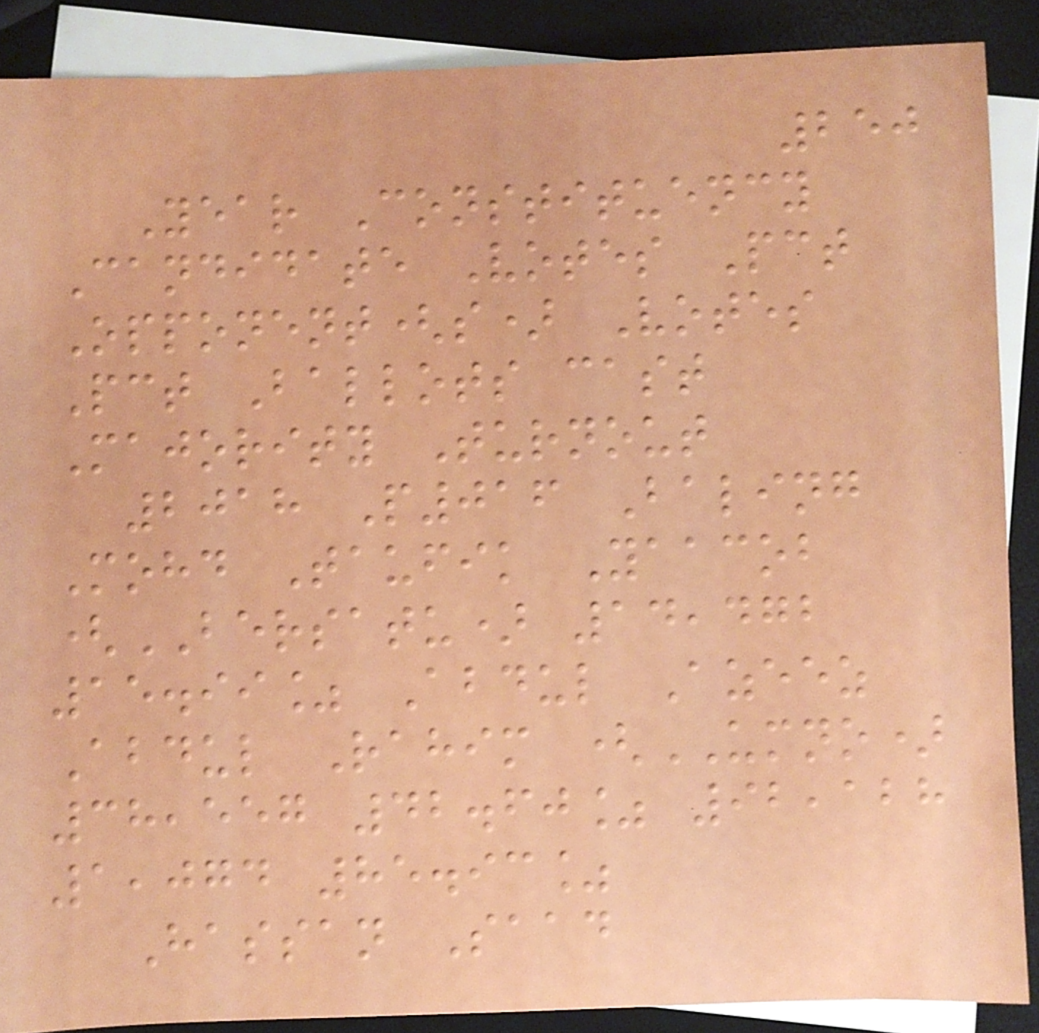250
Year Constituency
Candidate Votes Pct
Opponent(s) Votes
Pct Ballots cast
Majority Turnout
2018 P016 Baling
Mohd Taufik Yaacob
(BERSATU) 14,472
15.99% Abdul Azeez
Abdul Rahim (UMNO)
38,557 42.60% 92,128
1,074 85.93%
Hassan Saad
